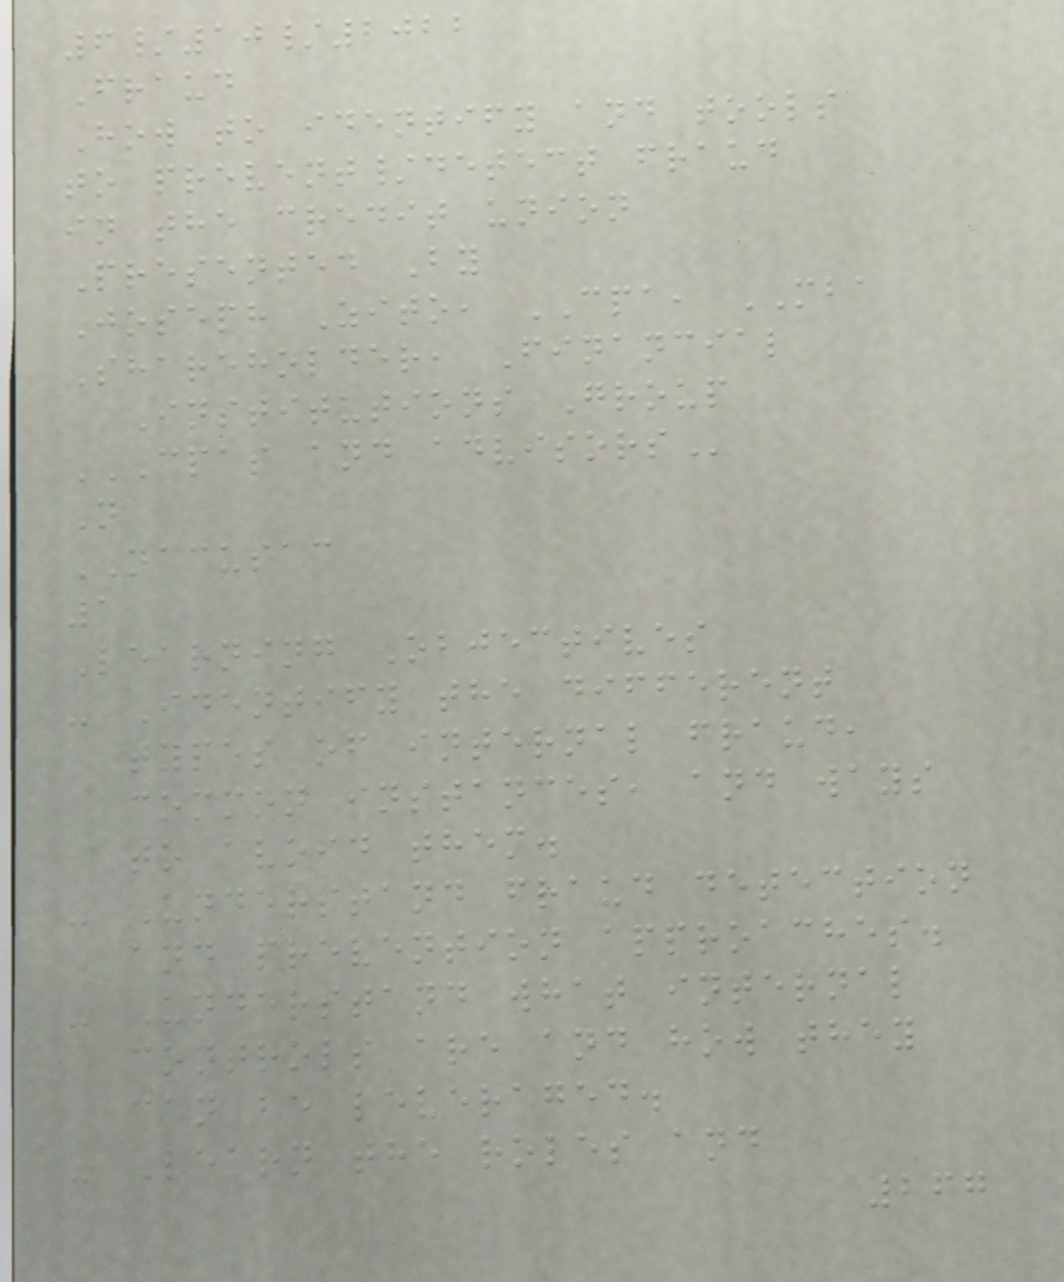6/10/2022
Fraud
How to identify and tools
to prevent/detect fraud
in the credit union
Presented By
Joseph Zito, CPA, MBA
Shareholder, Financial
Institutions Group
CPAS AND ADVISORS
N
NACUSAC
1
Learning Objectives
- Identify the different
types of internal fraud,
common instances, and ways
to avoid them.
- Understand fraud detection
and prevention approaches.
- Understand what internal
controls are and how they
can be leveraged.
- Learn the roles and
267
